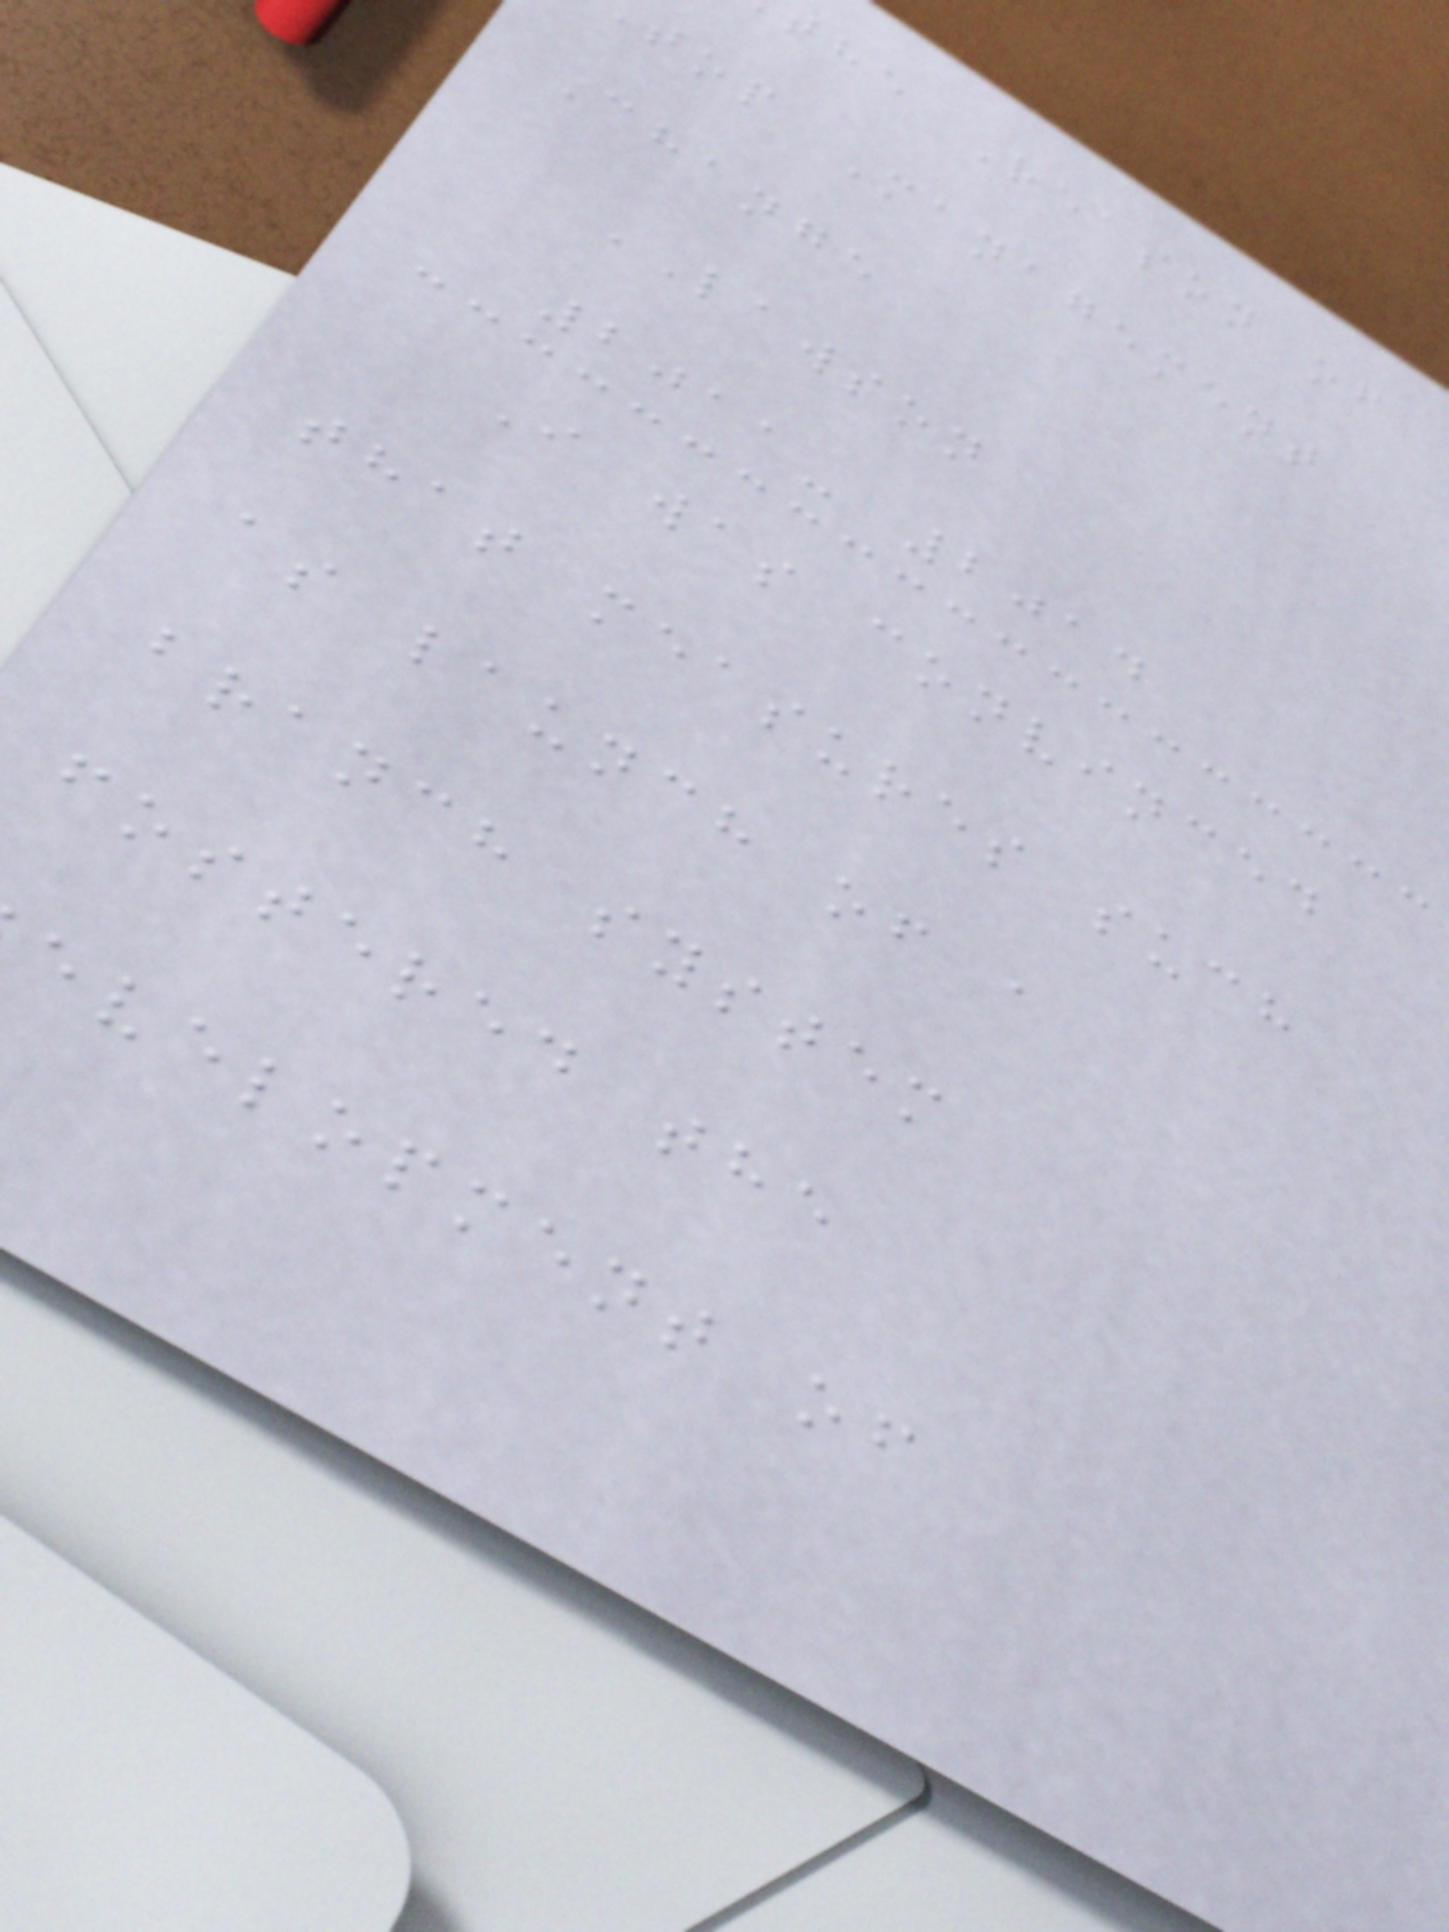the Reason of
top Management
Change
LAWSON
2011- 2014
I was convinced
that measures such
as launch of a
branch system
fostered the
evelopment of
